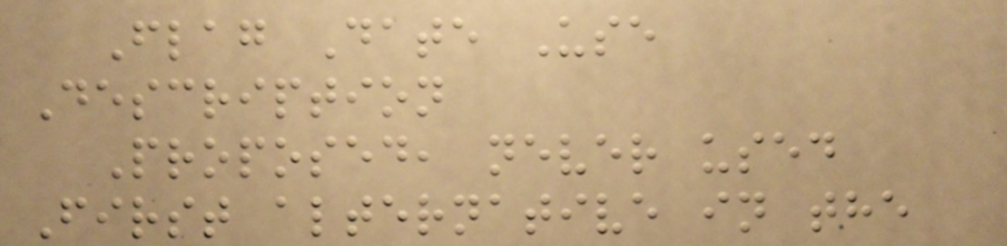Flag Date Use
Description
Proposed, never used
First alternative in the
